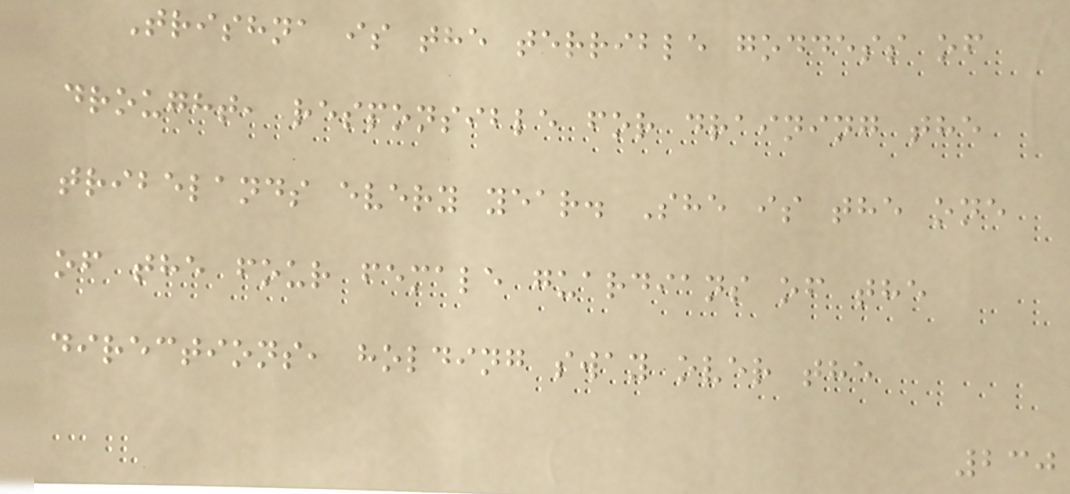Trishna is the terrible goddess of
drought, responsible for draining the
tribelands every year. She is the one
of the four female guardians of the
directions, holding sway over the
230
